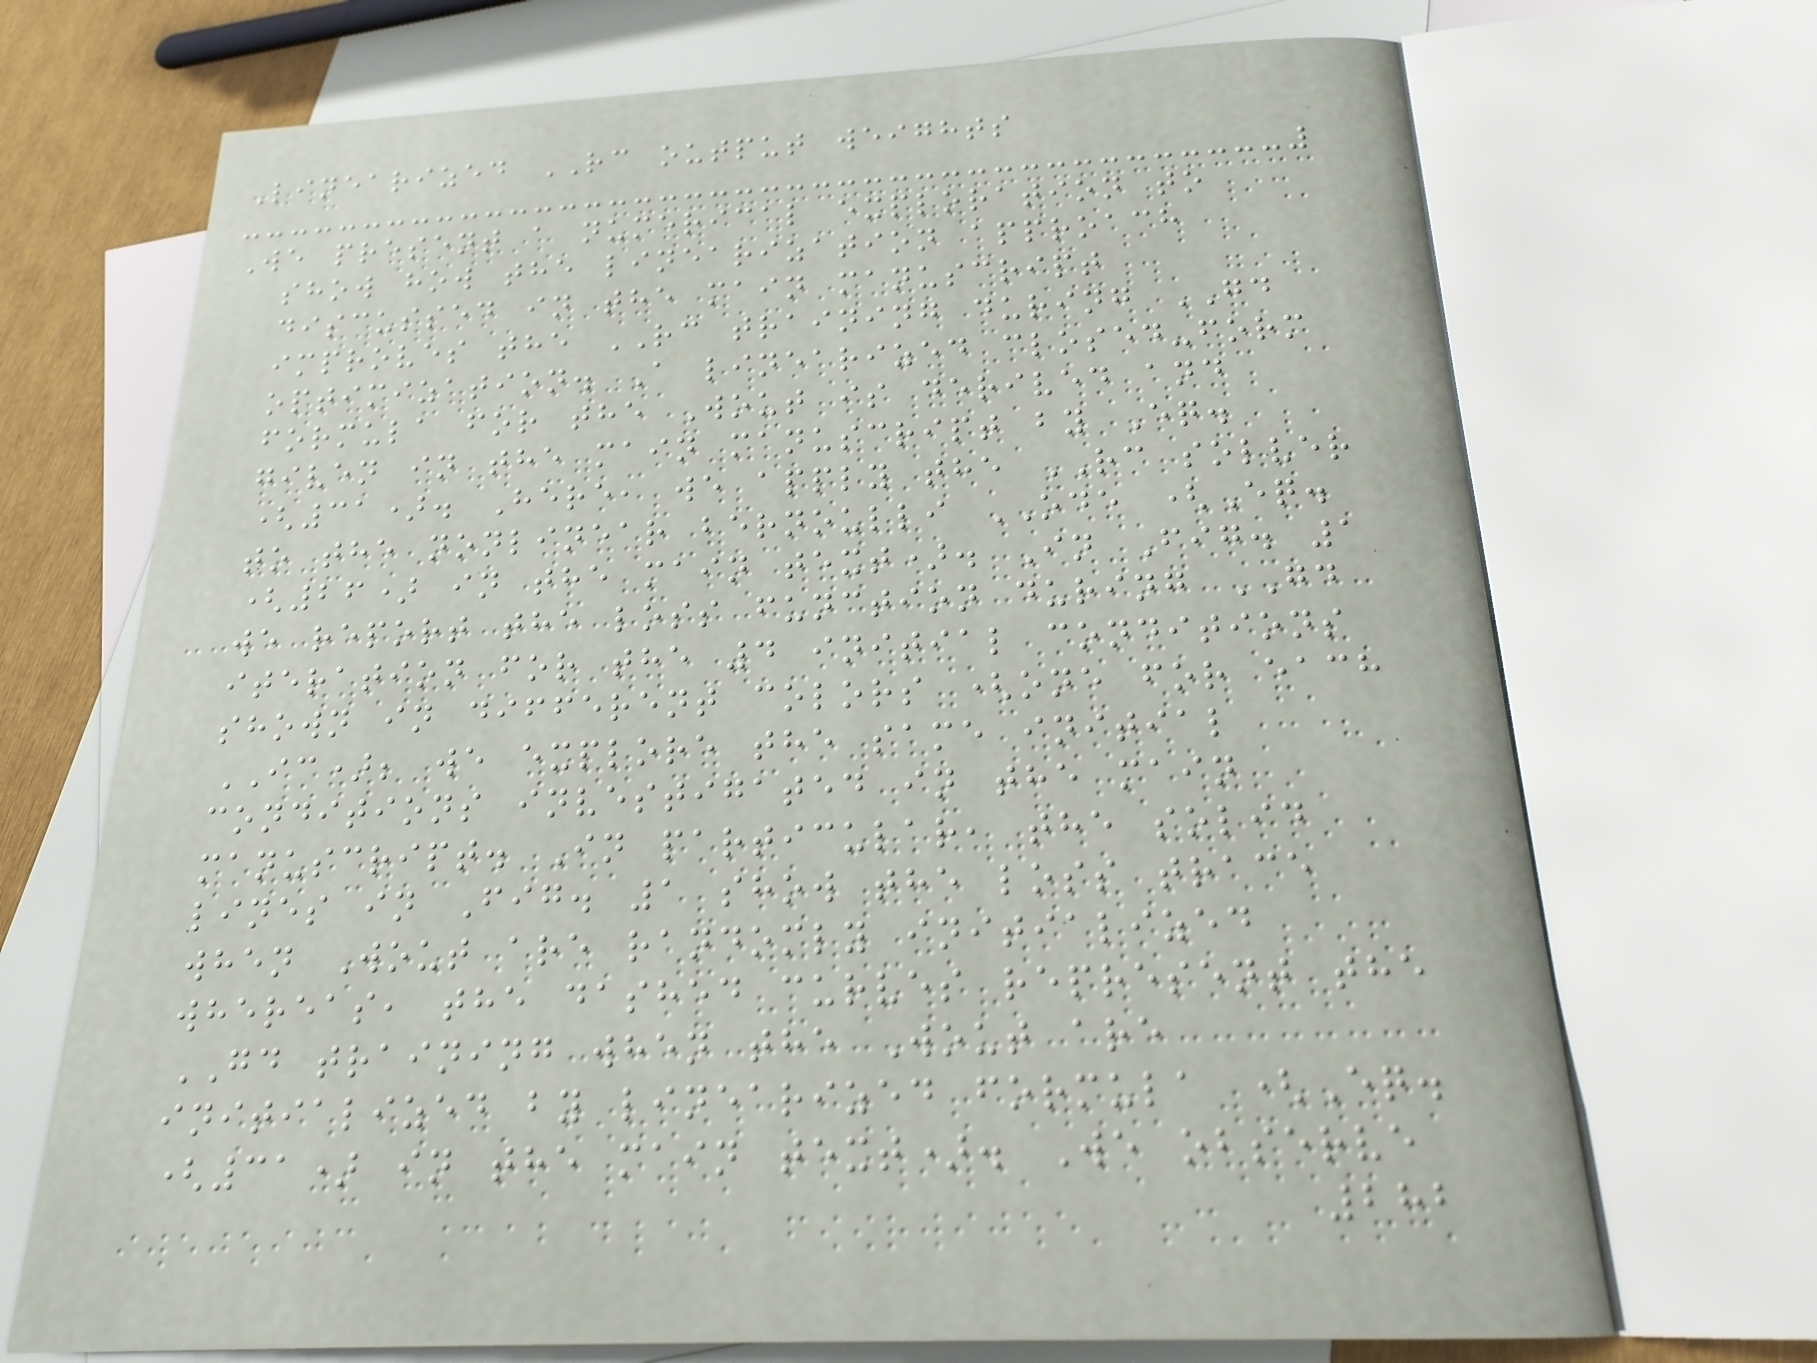Linearized RC output weights
We present a numerical exploration to
show how the linearization approach
discussed in the main manuscript
improves the RC training during GD
optimization. A linearized closed-form
formula for the Wout is derived and
given in the main manuscript by Eq.
(31). Here, we apply the RC solver
to the nonlinear bernoulli ODE (Eq.
(26) in the main text). In Fig. 1
we report the loss function during GD
iteration for the 4 initial conditions
shown in different colors (one for each
IC); we explore the same initial
conditions investigated in the main
manuscript. In particular, the solid
lines in Fig. 1 show the loss trace
when Wout are randomly initialized
whereas, the dashed curves represent the
GD training when the Wout are
initialized by linearized formula (Eq.
(31) in the main text). We observe
282
